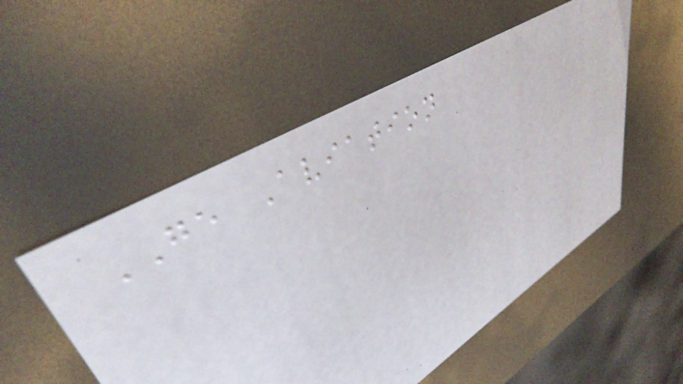GE Aviation
